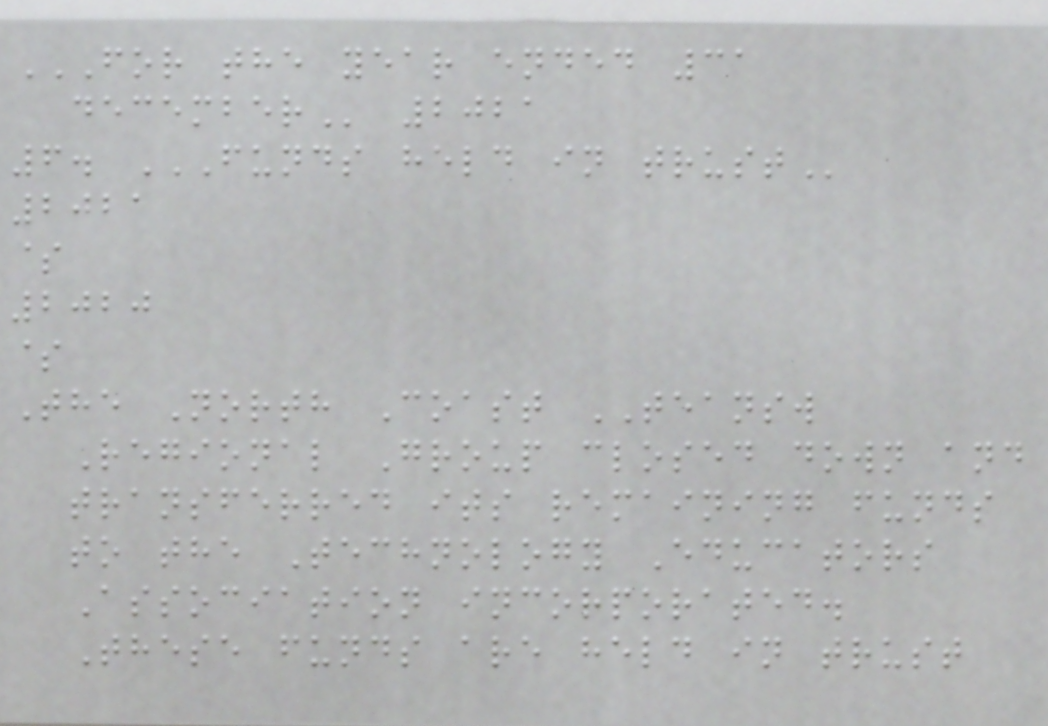FOR THE YEAR ENDED 31
DECEMBER 2021
6. FUNDS HELD IN TRUST
2021
$
2020
$
The North Coast TEANSW
Regional Group closed down and
transferred its remaining funds
to the Technology Educators
Association incorporated.
These funds are held in trust
